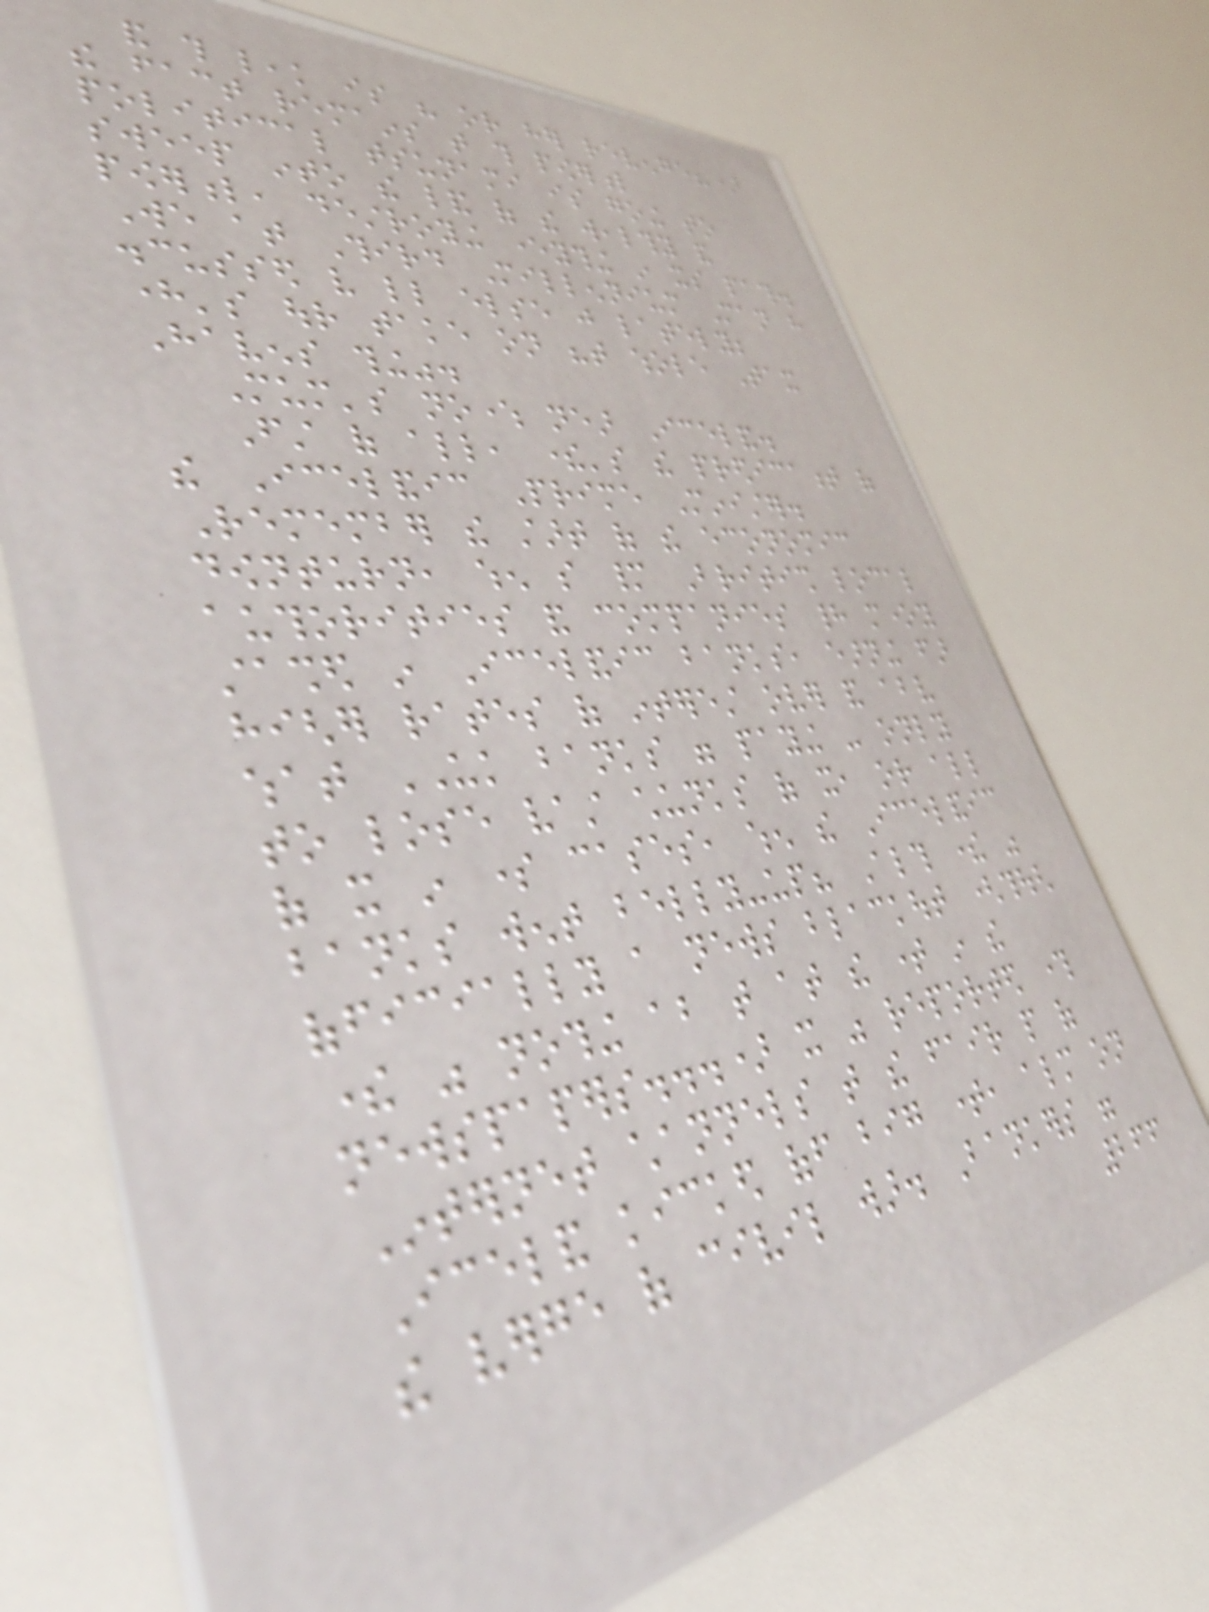and this leak is his or her revenge?)
the fact remains that this powerful
political tsunami is going to
sweep into the land of the wealthy and
powerful, destroying everything in its path.
We at Third Millennium Man have
discussed very little else just lately;
here's our take on "that whole Tax
Havens thing".
Mum's nowhere near Iceland.
First of all, there's the predicament of
the Icelandic Prime Minister.
Remember the start of the economic
downturn, when so many British local
authorities and companies had money
stashed in Icelandic banks, earning far
higher rates of interest over and above
what UK banks were paying - only
to lose vast chunks of it, or all
of it in some cases, when the Icelandic
banks went belly-up? Although there was
officially a news blackout (though
there was nothing about that at the time in the
newspapers...) it was reported through
Internet channels that the fair people of
Iceland kicked off big time, almost on
the verge of civil war. Bankers were
266
